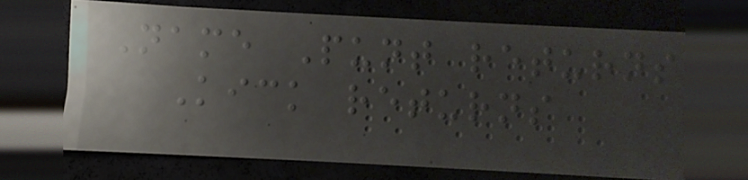Name Punt returns
Kick returns
